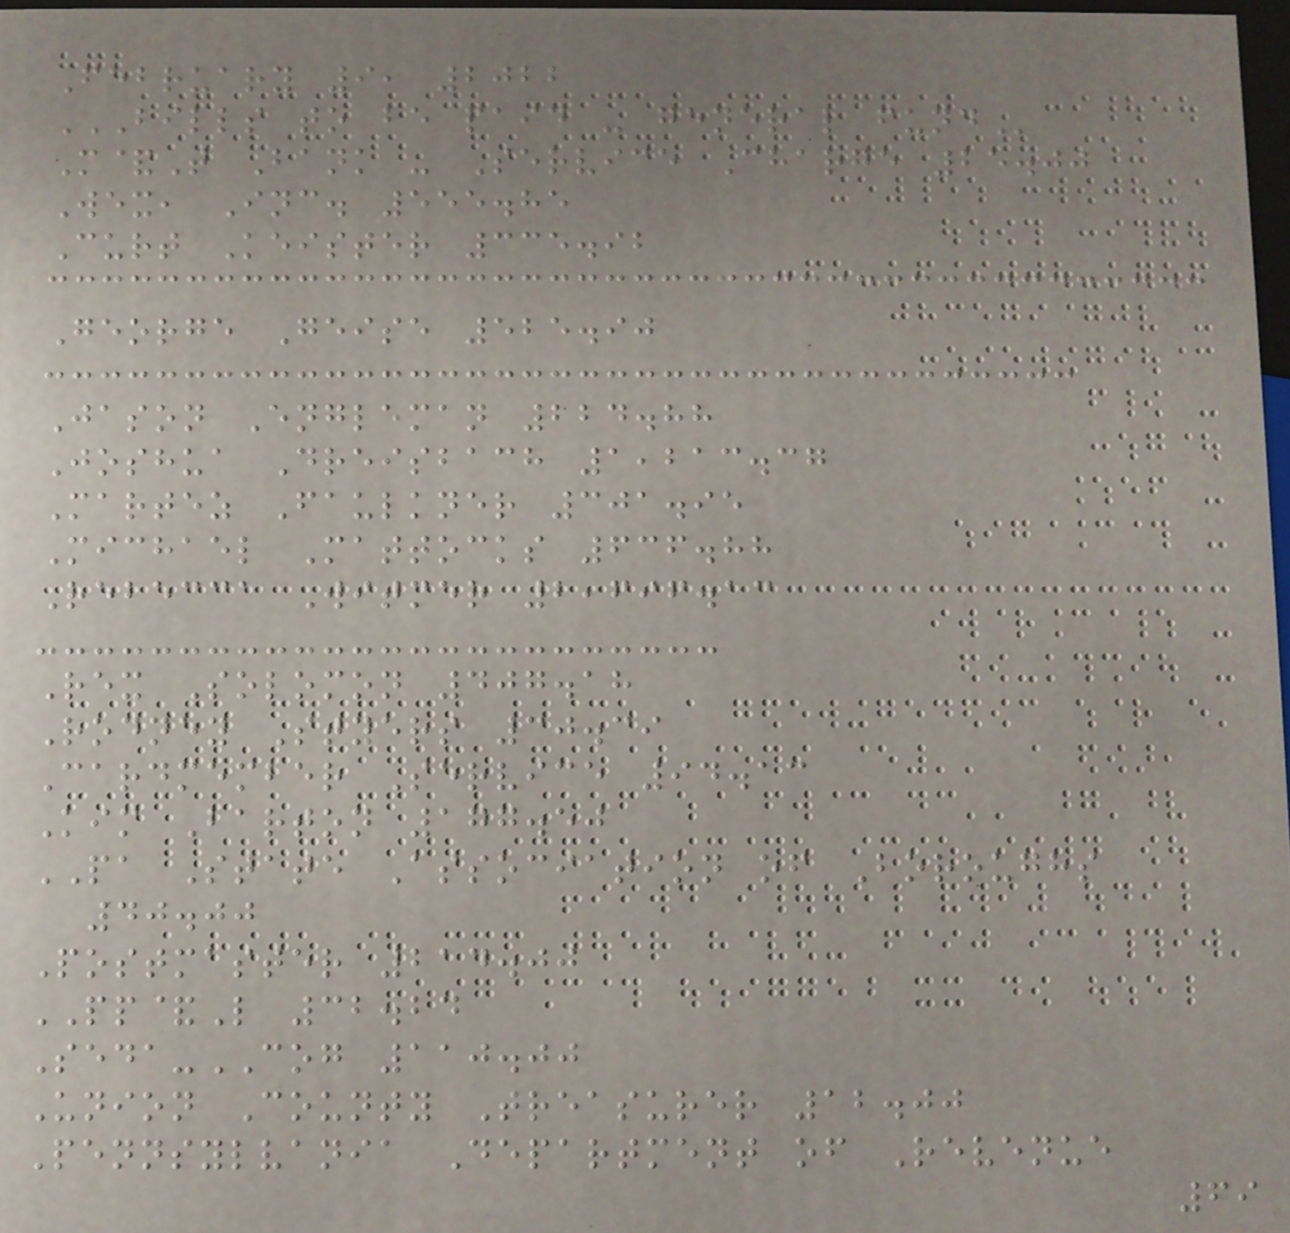February 9, 2022
BILLS TO BE PAID - GENERAL FUND
M&T Bank - Service Charge 25.00
Wex, Inc. 555.85
Curt Keister 335.92
George Geise 525.90
Jason Engleman 224.88
Joshua Dreisbach 1,213.37
Martez Faulkner 301.95
Michael Mattocks 636.88
Rebecca Witmer 2,696.13
Rex Solomon 407.18
Rodney Styers 30.39
Cardmember Service 94.13
Kim Barton 177.50
PA State Association of Boroughs
40.00
Postmaster 214.00
PP&L 32.24
Seda-COG 110.00
Union County Treasurer 12.00
Pennsylvania Department of Revenue
69
